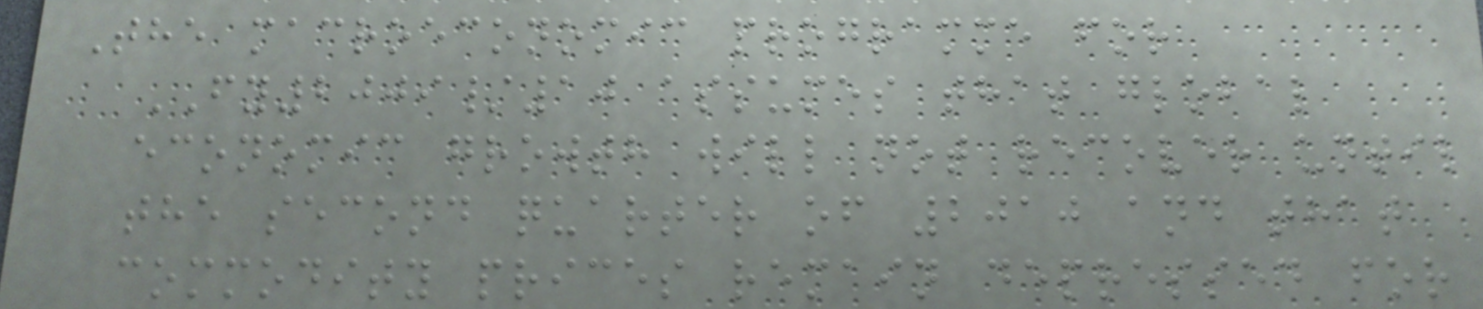The macroeconomic programme for
FY2009/10 assumes that global
economic growth will not recover until
the second quarter of 2010 and that
commodity prices remain depressed for
